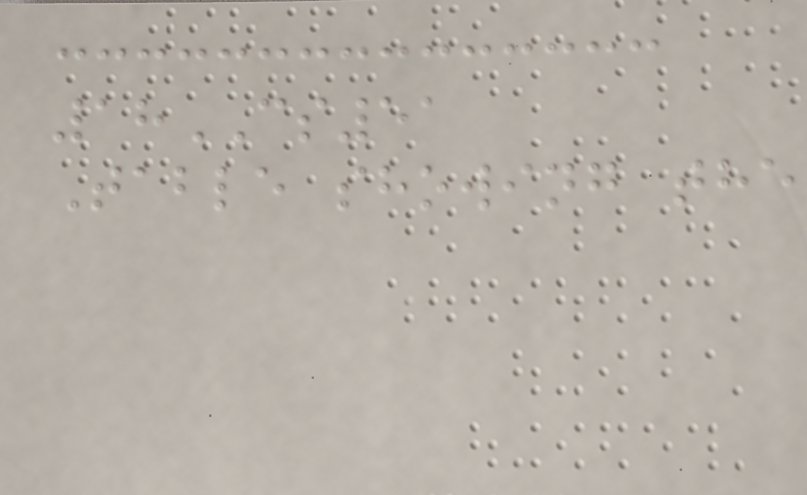18CS51
Table showing the
